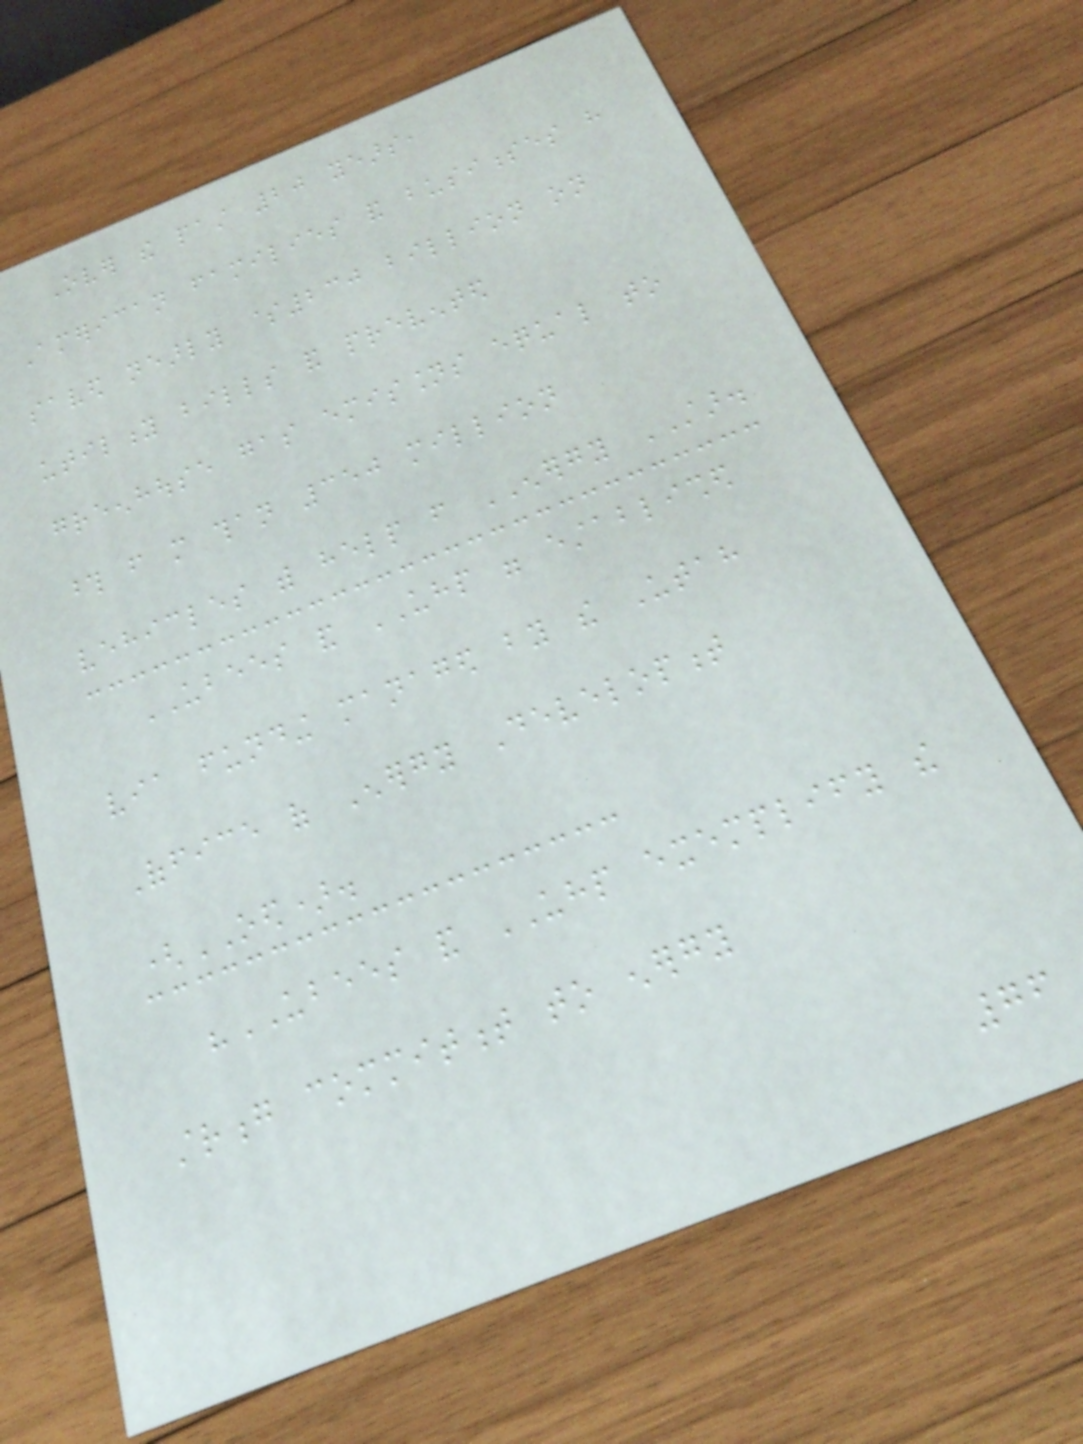Over the past 20 years,
American families and businesses have
saved nearly $230 billion on
utility bills and prevented
greenhouse gas emissions equal to
those from more than 350 million
vehicles with help from ENERGY STAR.
UBEES and UHP were established
via funding managed by the Utah
Office of Energy Development
(OED).
"UBEES and UHP exemplify the
strong commitment to energy
76
